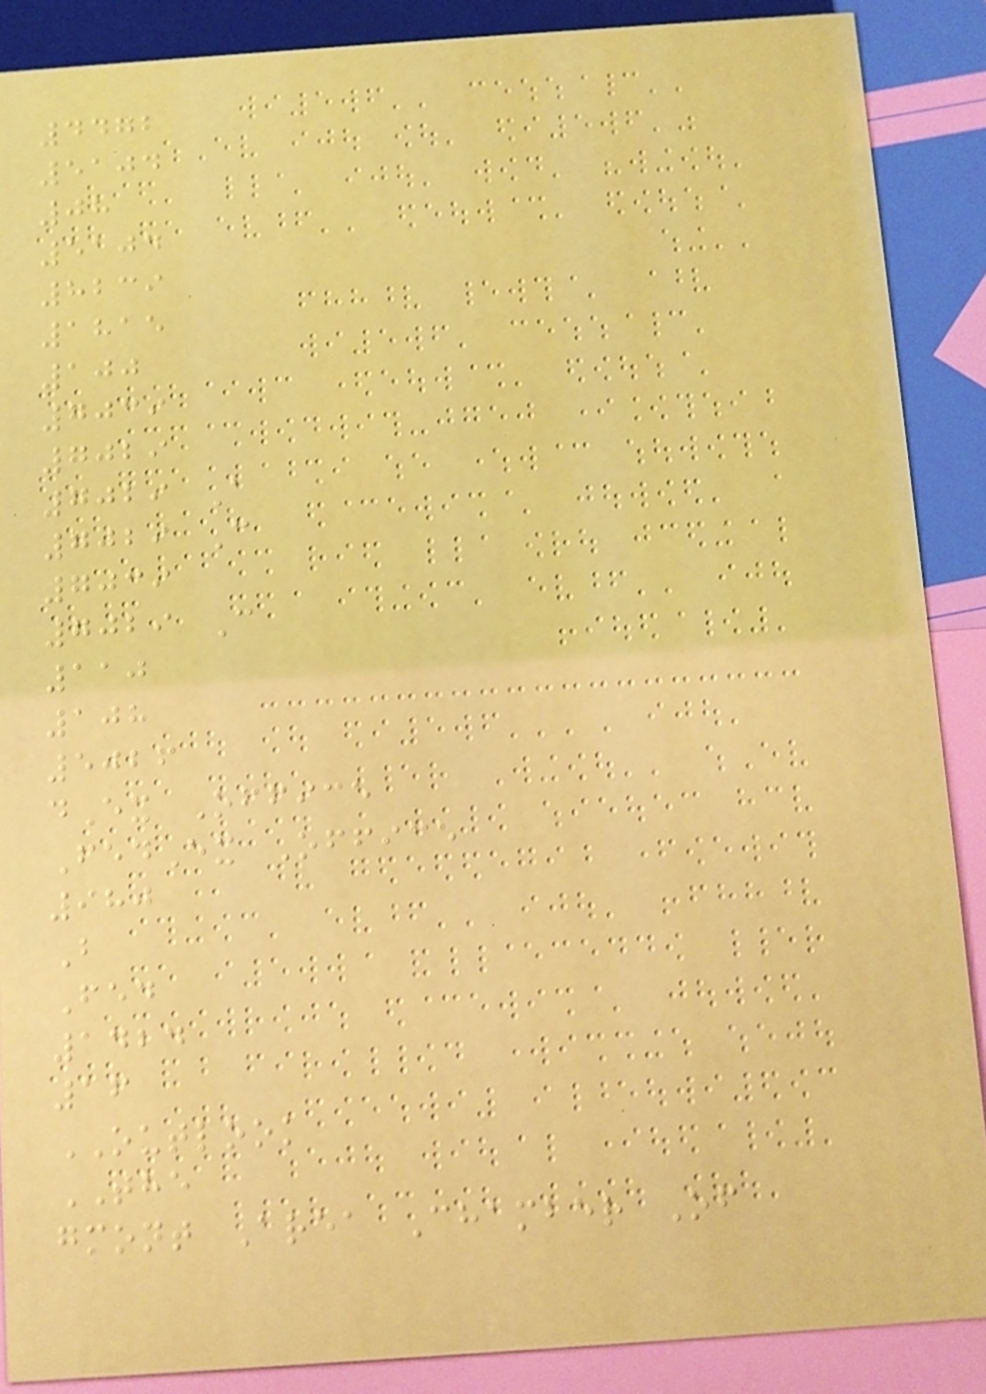4472
5104
08
5104
8239
1815
100
7039
7029
7029 A
7029 C
7039
7029 C
110
108
5026
dEx Office
FedEx Office
980
B
Fed
1424
16
OUTLOOK
THE
gmont Area Chamber Of
